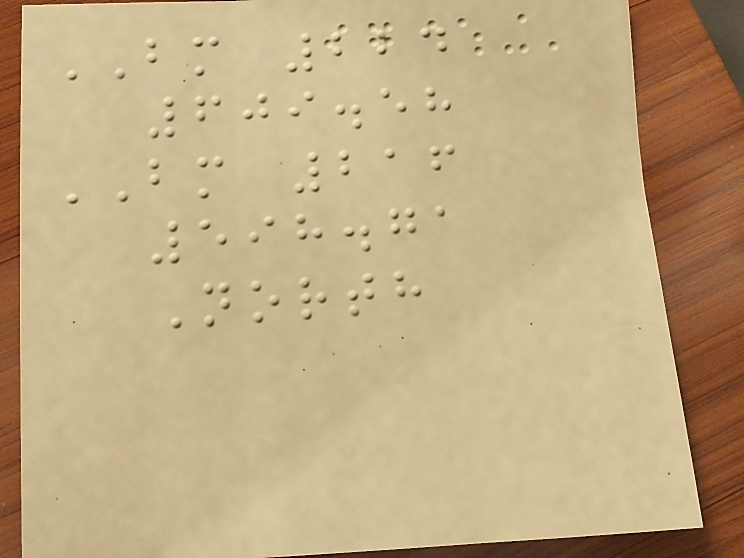BM 224
609.58
BM 216
598.71
North
